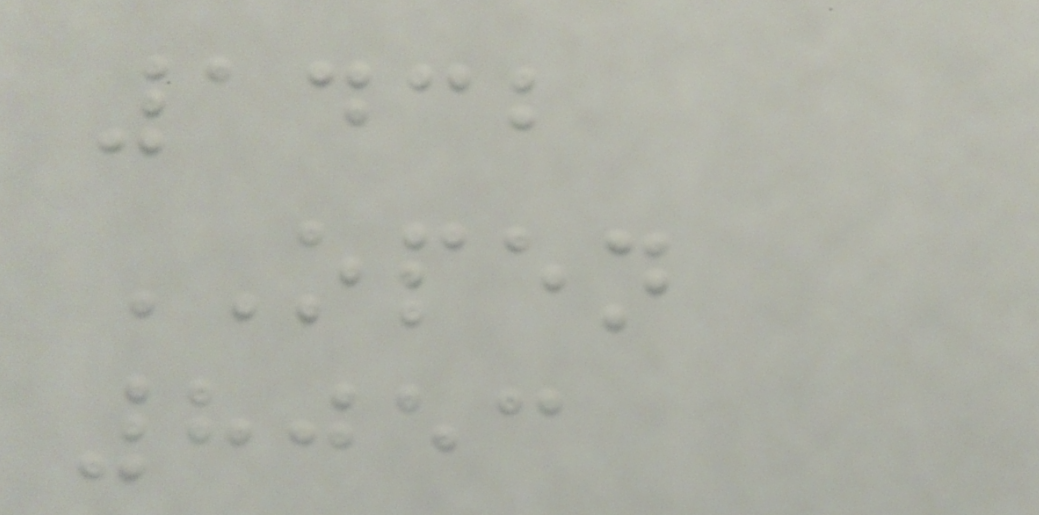1432
OPEN
8053
